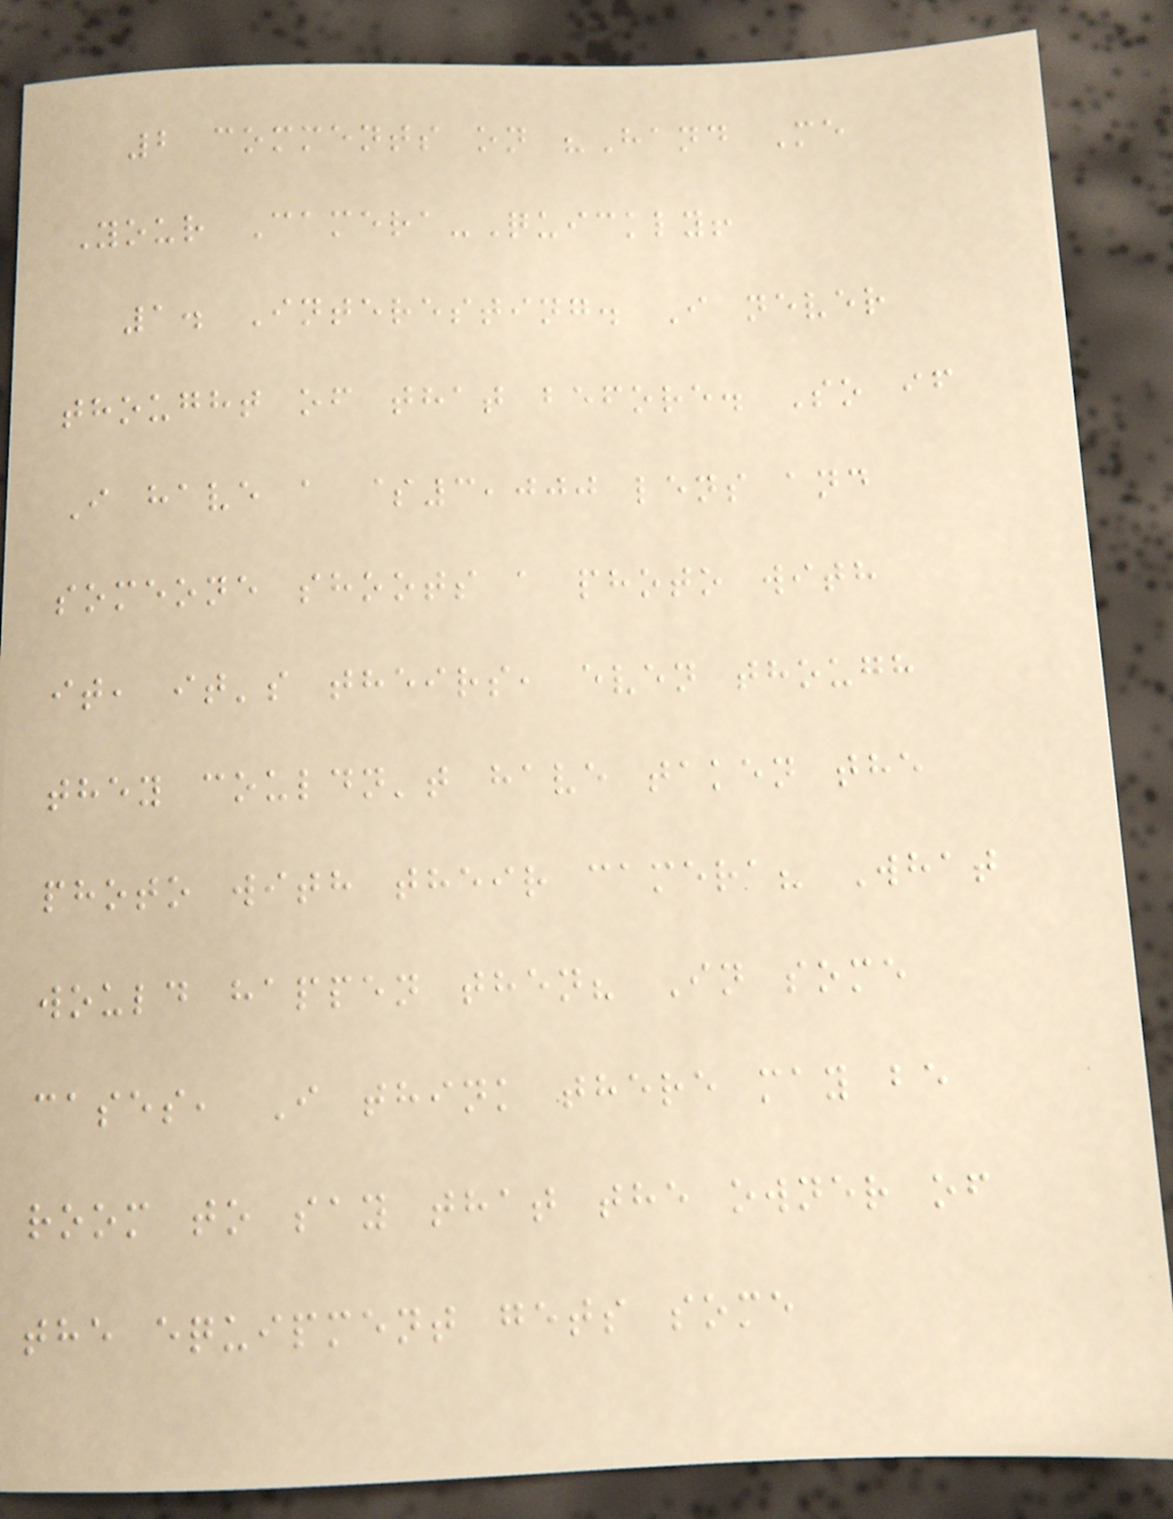2 comments on "Hand Me
Your Camera-Quickly!
1. Interesting. I never
thought of that before. So if
I have a $3,000 lens and
someone shoots a photo with
it, it's theirs, even though
they couldn't have taken the
photo with their camera? What
would happen then? In some
cases, I think there may be
room to say that the owner of
the equipment gets some
